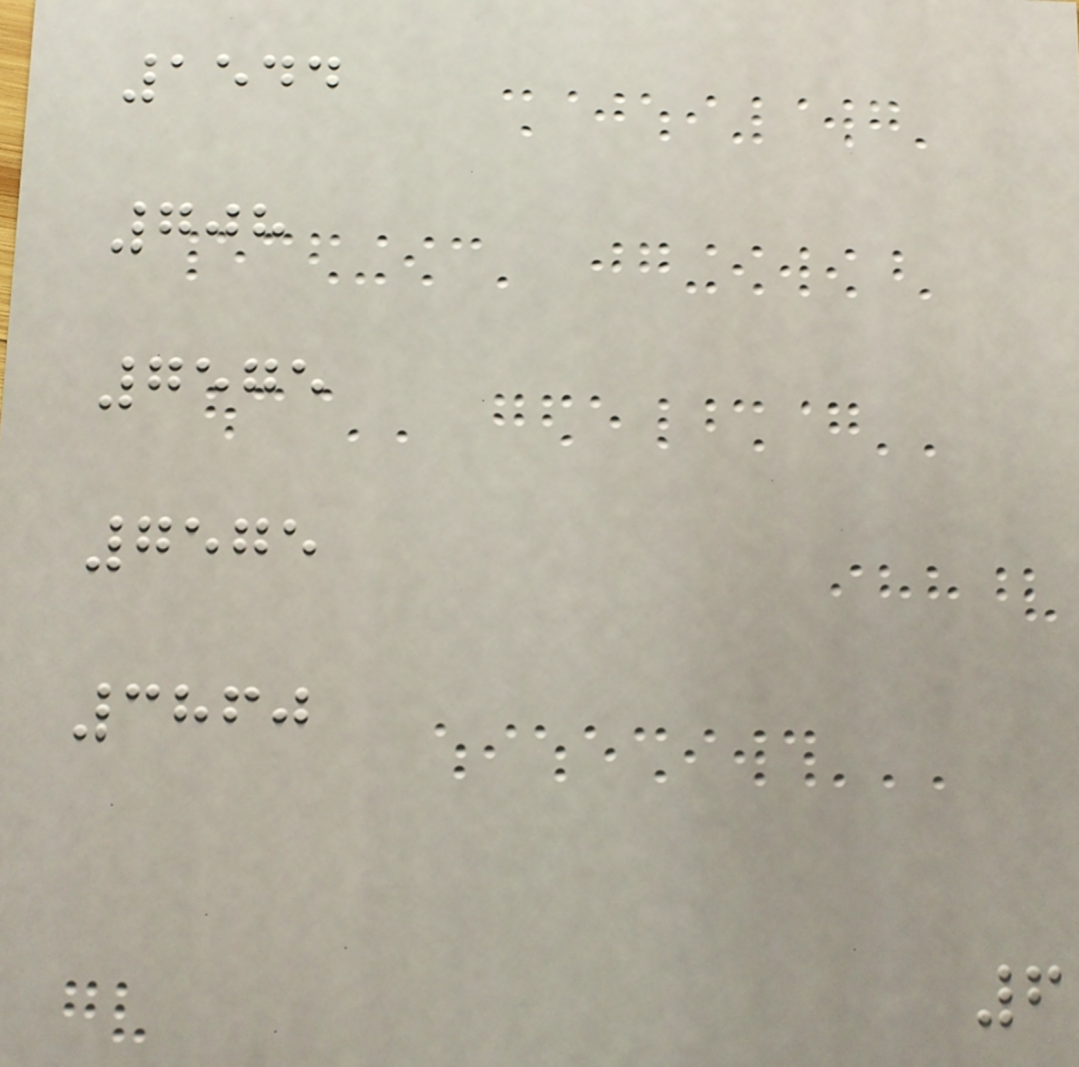1544
708
7575
7575
3860
6
